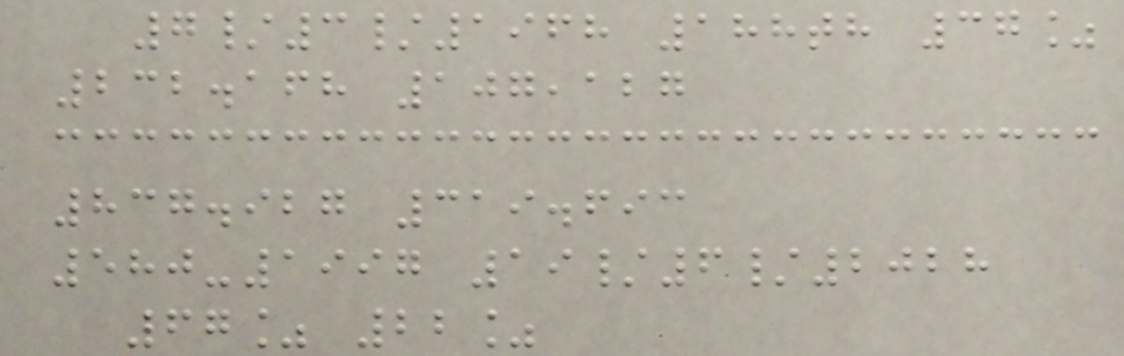7/3/1968 188th 37%
232.168 107,127
837.927 319.693
580-1997 19/6/2028
67% 22%
